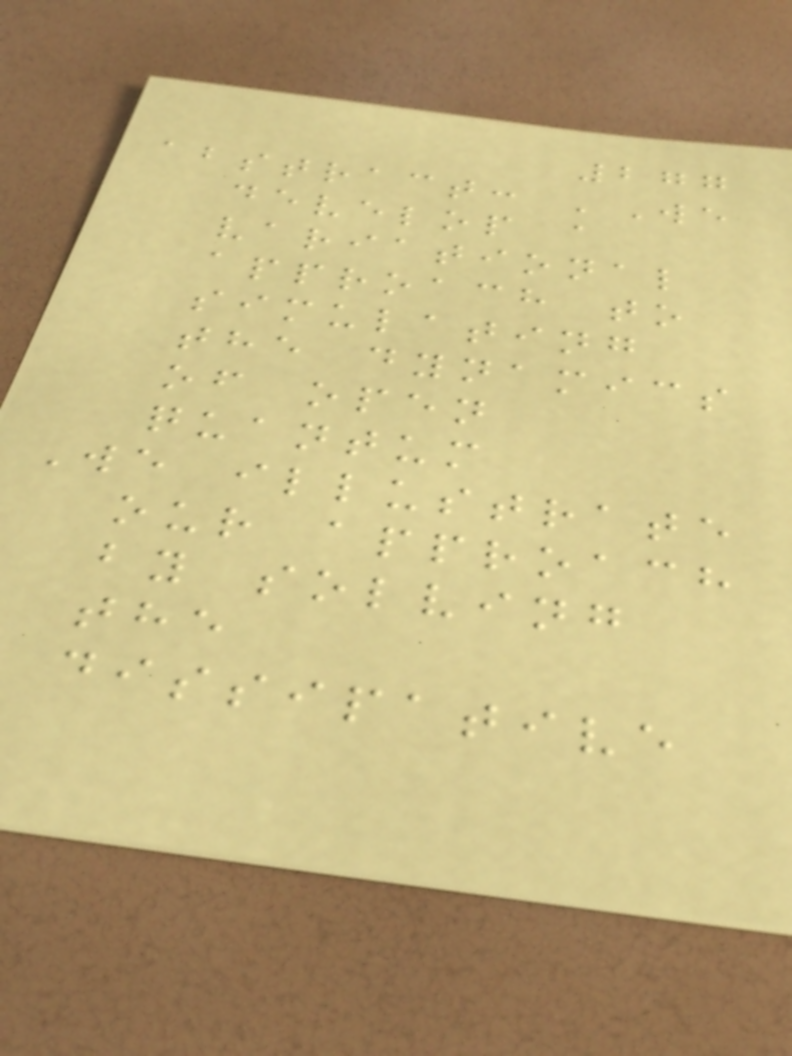277
abstract: 'We
develop a
variational
approach to
simulating
the dynamics
of open
quantum
We illustrate
our approach
by solving
the
dissipative
